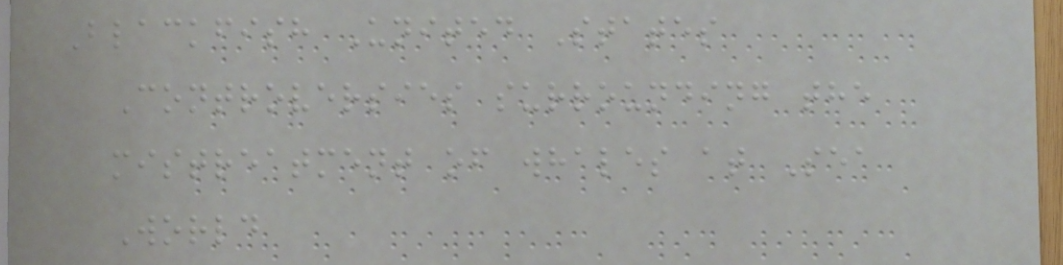Blackfish United States
Controversies surrounding the
mistreatment of whales at Sea
World
